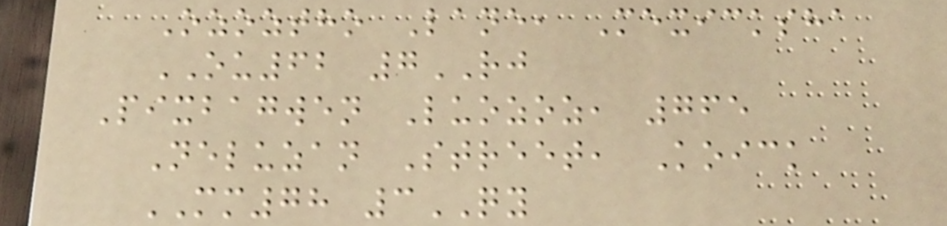Ozoztho Lane, Mexicksha
OU62 7RJ
Pixbagwen Luozoz, 765
Neluzan Street, Koick
MM78 3QY
